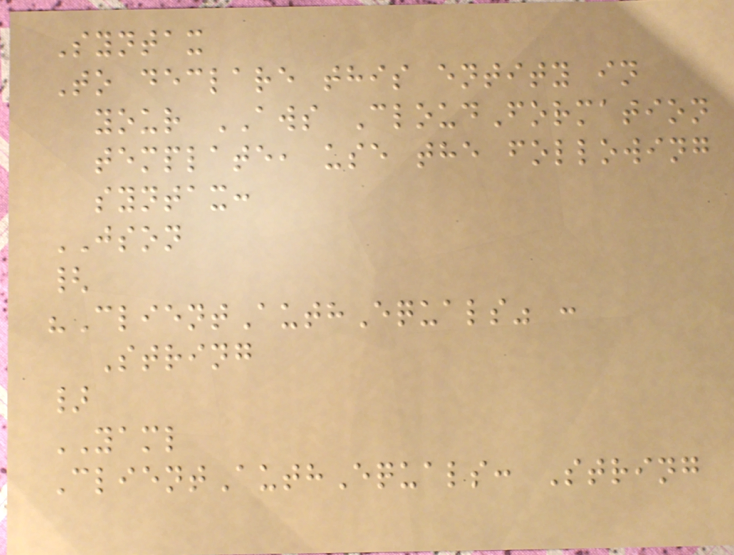Syntax
To declare this entity in
your AWS CloudFormation
template, use the following
syntax:
JSON
{
"ClientAuthEquals" :
String
}
YAML
ClientAuthEquals: String
